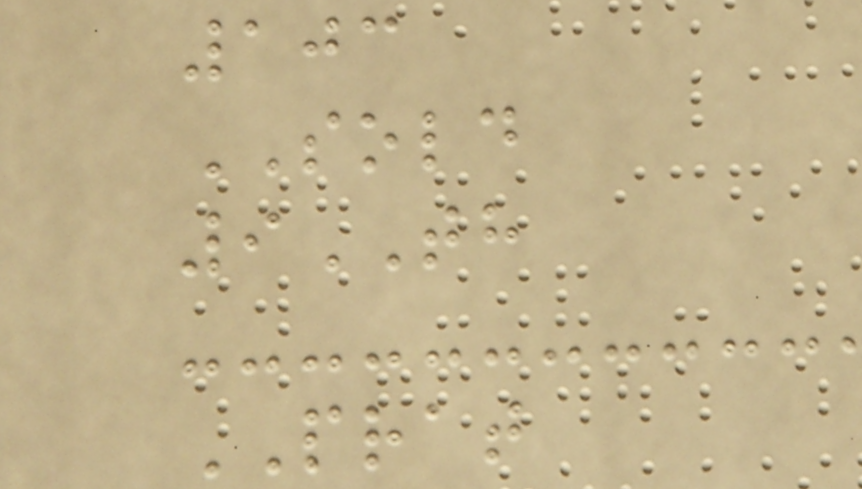103
SOLD
9TH
PRAT
